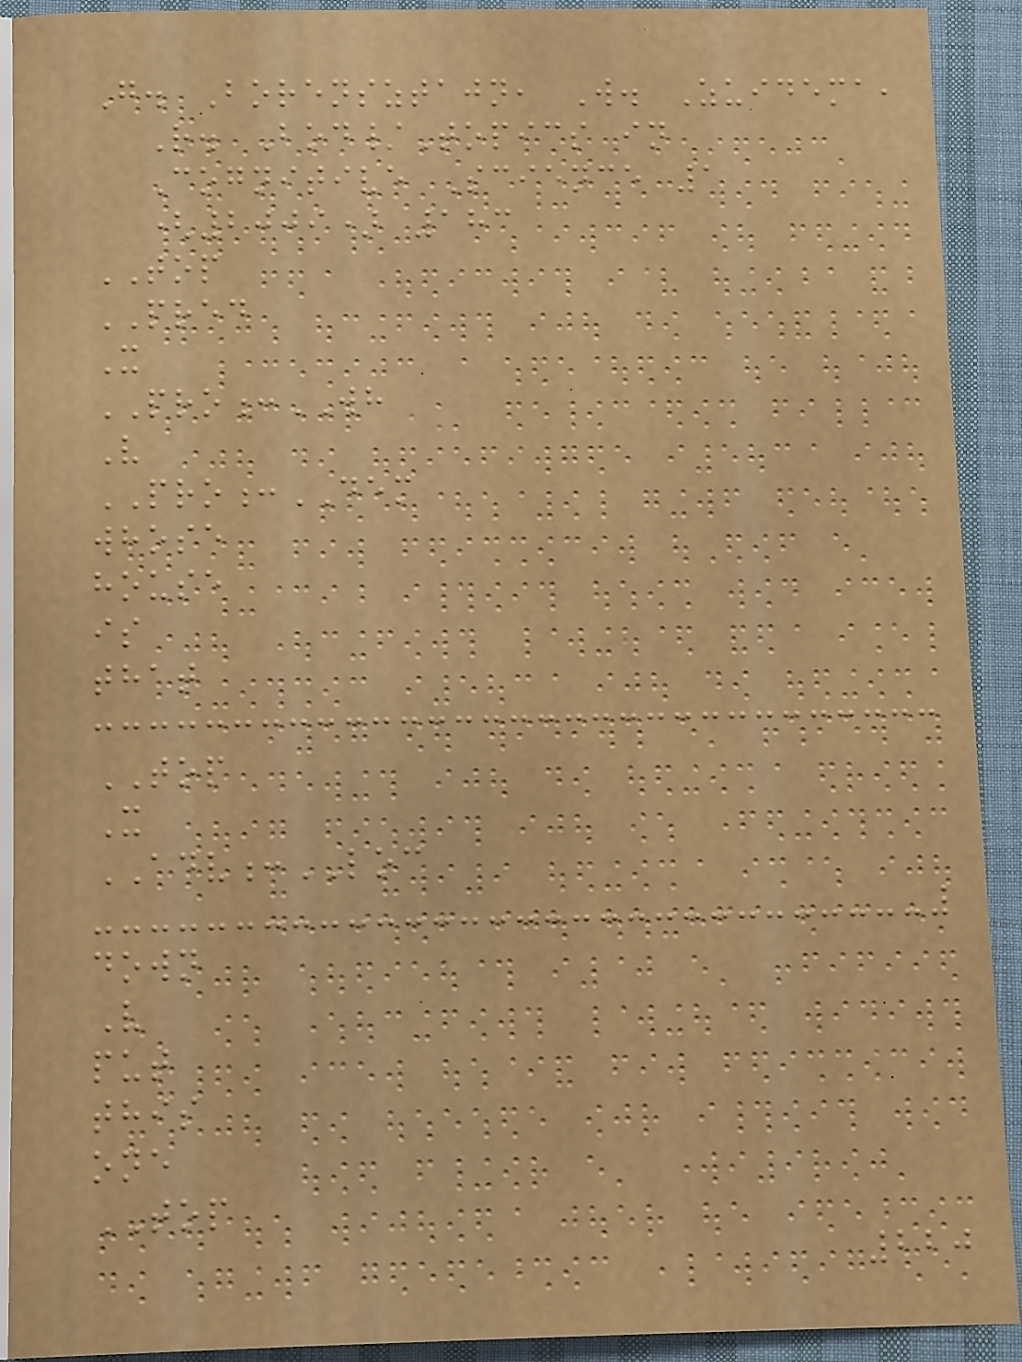G. Borensztajn, W. Zuidema,
R. Bod/Topics in
Cognitive Science 1
(2009) 183
TOP
PRED
X
PRO:WH
V
PRO:DEM
whose
house
is
that
TOP
X
ADV:LOC
down
V
put
this
one
TOP
220
